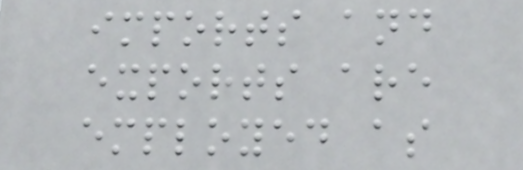imports and
exports are
employed as
